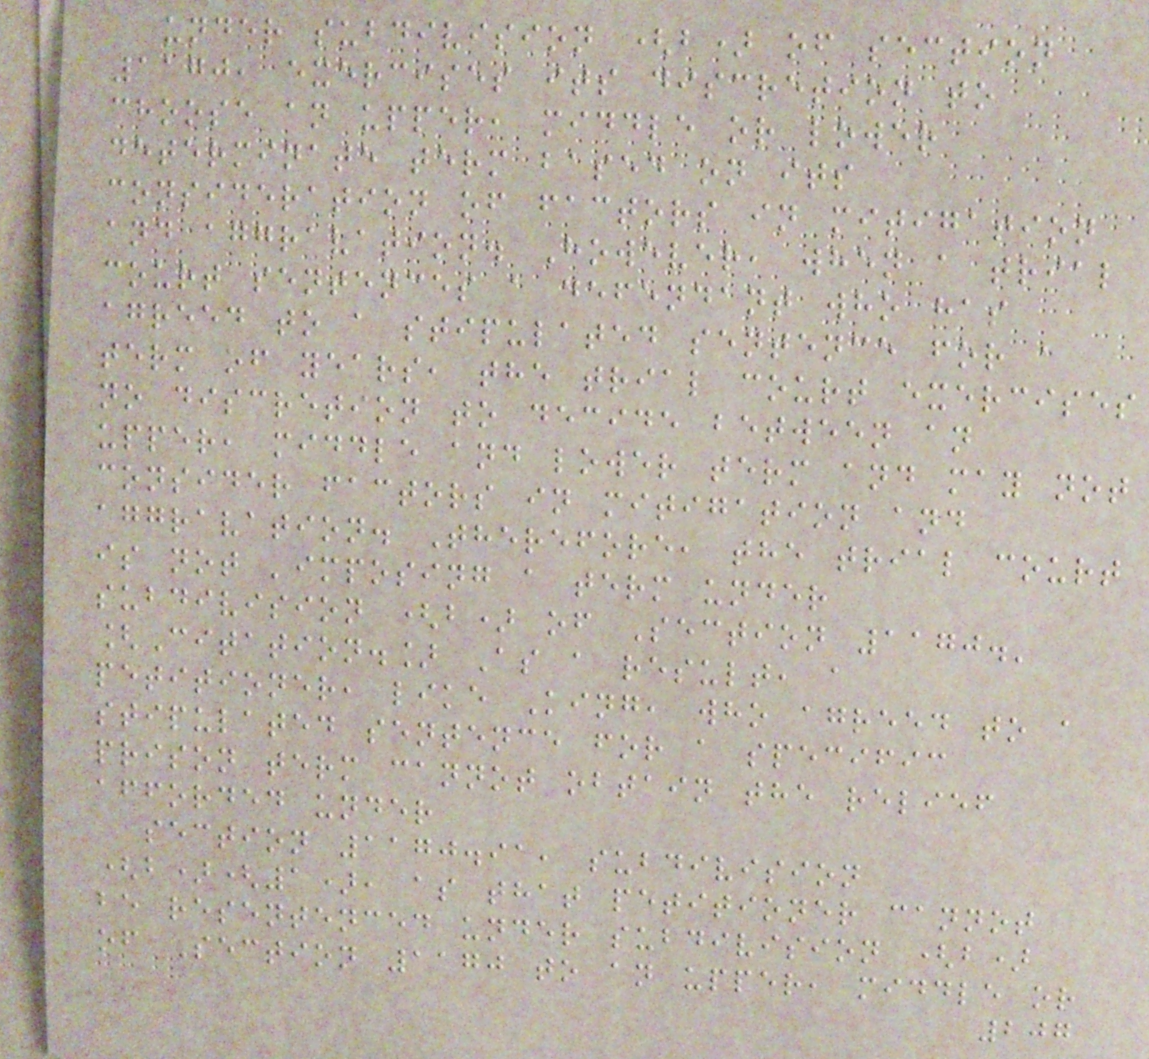under subdivision (b) of section
1170, exercises its discretion to
choose an upper, middle or lower
determinate term based on its
consideration of factors in mitigation
and aggravation. However, when a trial
court sentences a defendant who has
agreed to a stipulated sentence for a
term of years, the trial court exercises
no discretion to decide between an
upper, middle and lower term and may not
consider factors in mitigation and
aggravation. Therefore, the trial court
is not 'imposing a term under
subdivision (b) of Section 1170.'
[Citation.] As a result, a
petitioner, like King, who agreed to a
stipulated sentence for a specific
prison term cannot obtain the relief
afforded under
section 1170.91, subdivision
(b)(1), as that petitioner cannot
be resentenced under subdivision (b)
of Section 1170 to an upper, middle or
207
